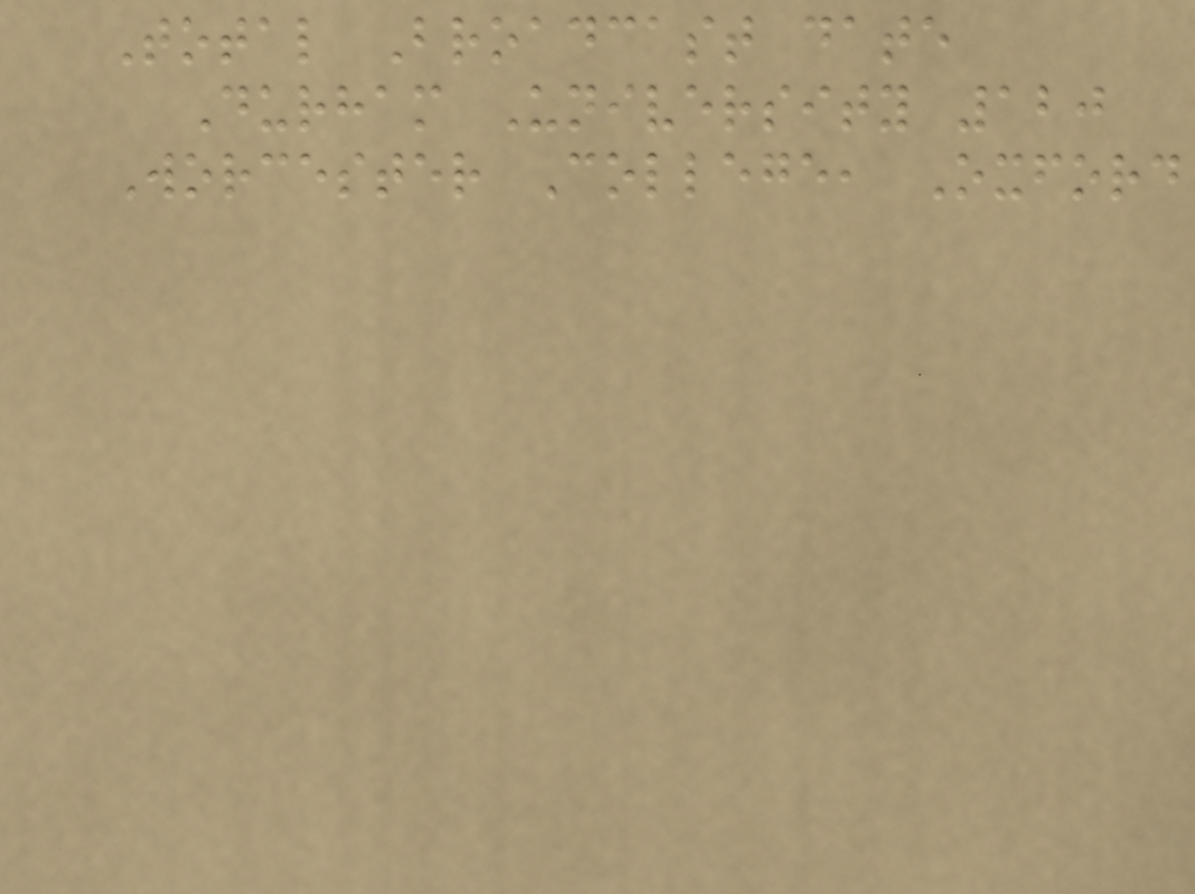Total Broadcast date
Durham University 120
Worcester College, Oxford
